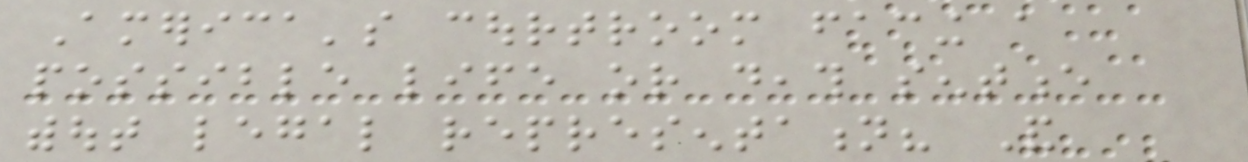America's courtroom facing a
possible life or death sentence
without legal representation? And
